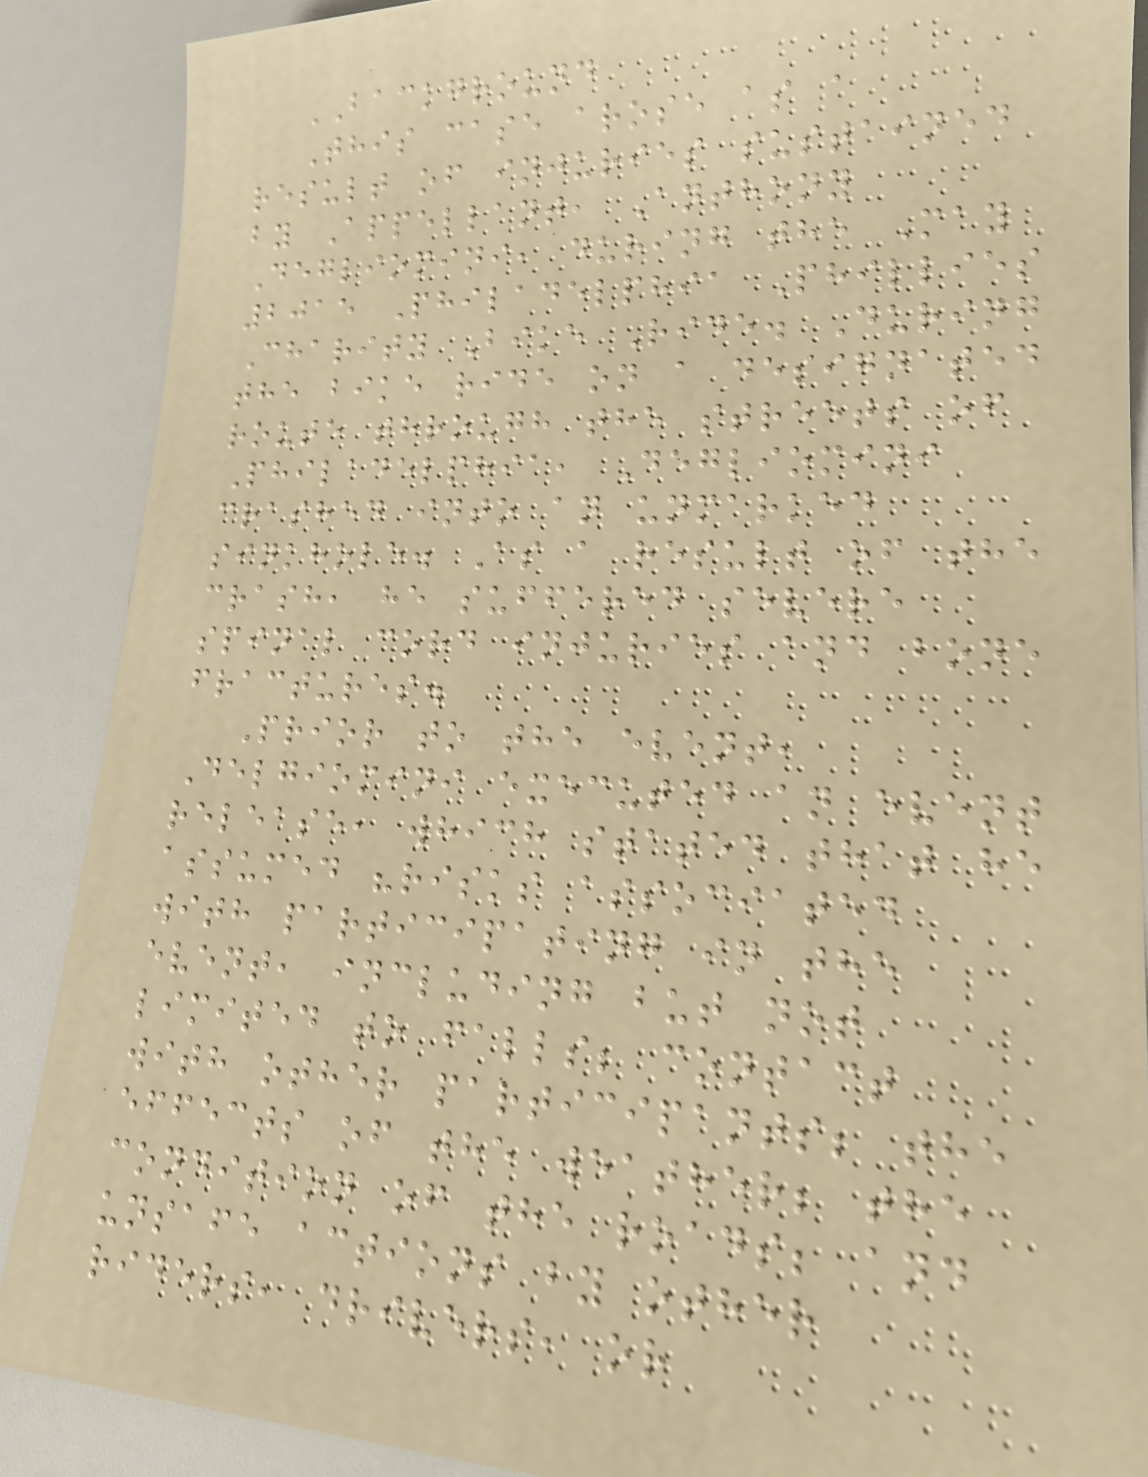BACKGROUND
This case arose as a
result of injuries sustained
by Appellant, Anthony
Degliomini, during the May
2015 Philadelphia Phillies
Charity Bike Ride. During
the bike ride on a designated
route through the streets of
Philadelphia, Degliomini
crashed into an unmarked
sinkhole. As a result of the
crash, he suffered severe
spinal cord injuries and bone
fractures.
Prior to the event,
Delgiomini executed an event
release, which stated that he
assumed "risks associated
with participating in the
event, including but not
limited to falls; contact
with other participants; the
effects of the weather; the
condition of the roads; and
unsafe actions by other
riders, drivers, or
